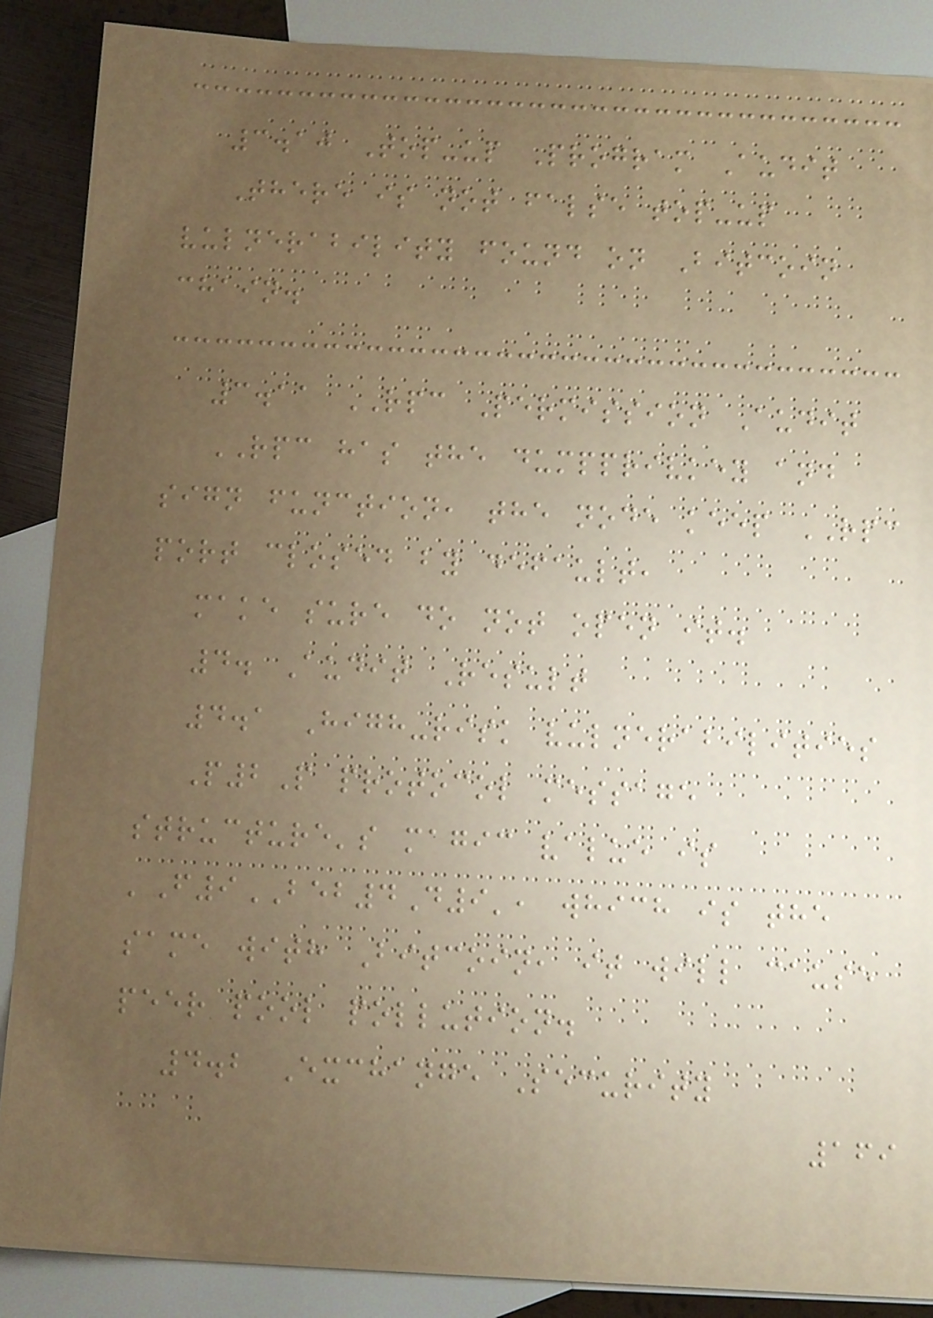3.10 Top-up Program Audit
There is not false top-up
vulnerability found on Bitcoin
chain.
3.11 RPC Permission Audit
RPC has the dumpprivkey and
sign function, the node keep RPC
port closed by default,
make sure do not open it.
4. Audit Result
4.1 High-risk vulnerabilities
P2P protocol message
structure's magic value is
'F9BEB4D9', which is the
same with Bitcoin, it will cause
peer pool pollution.
4.2 Exchange Security
169
